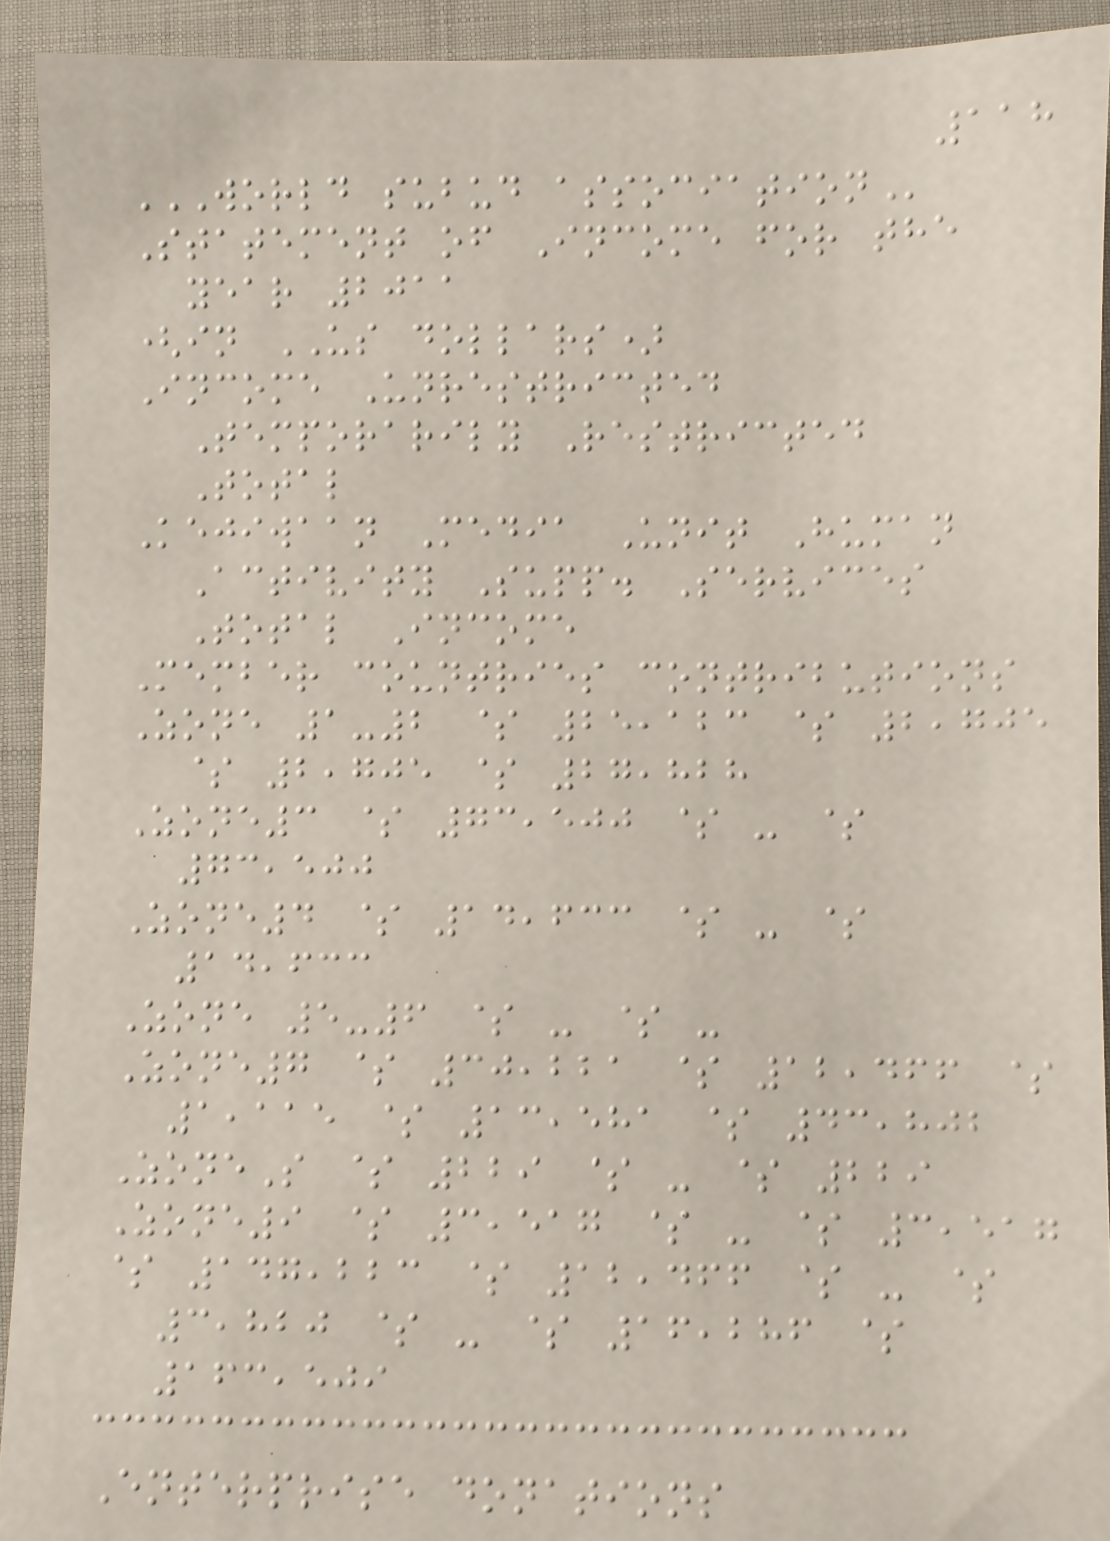118
WORLD SUBUD ASSOCIATION
Statement of Income for the
year 2011
(in US dollars)
Income Unrestricted
Temporarily Restricted
Total
Kejiwaan Media Unit Human
Activity Supp. Services
Total Income
Member countries contributions
Zone 1-2 $ 25,123 $ 2,705
$ 2,705 $ 27,828
Zone3 $ 73,500 $ - $
73,500
Zone4 $ 14,633 $ - $
14,633
Zone 5-6 $ - $ -
Zone7 $ 30,221 $ 12,466 $
1,115 $ 13,581 $ 43,802
ZoneS $ 229 $ - $ 229
Zone9 $ 3,517 $ - $ 3,517
$ 147,223 $ 12,466 $ - $
3,820 $ - $ 16,286 $
163,509
Enterprise donations
